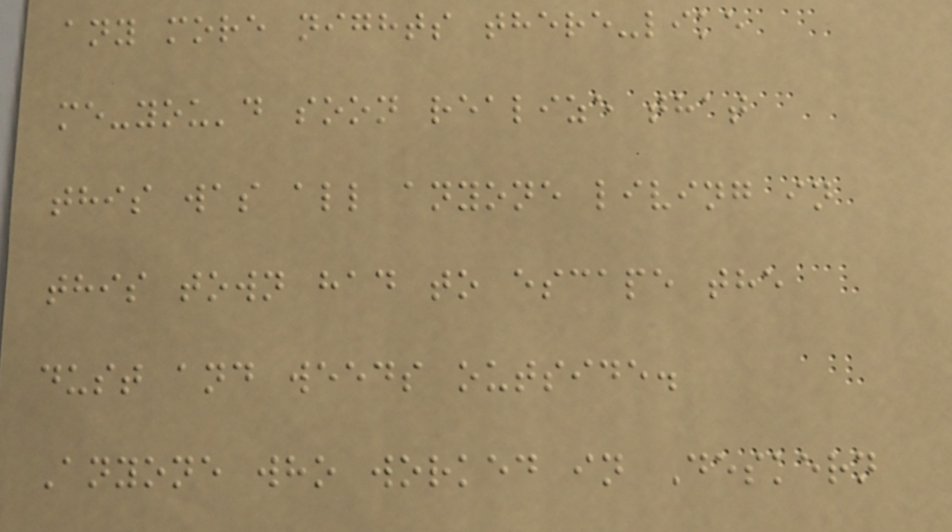any more nights there-like
me-you'd soon realize that
this was all anyone living in
this town had to escape the
dust and weeds outside.
Anyone who worked in Deskern
